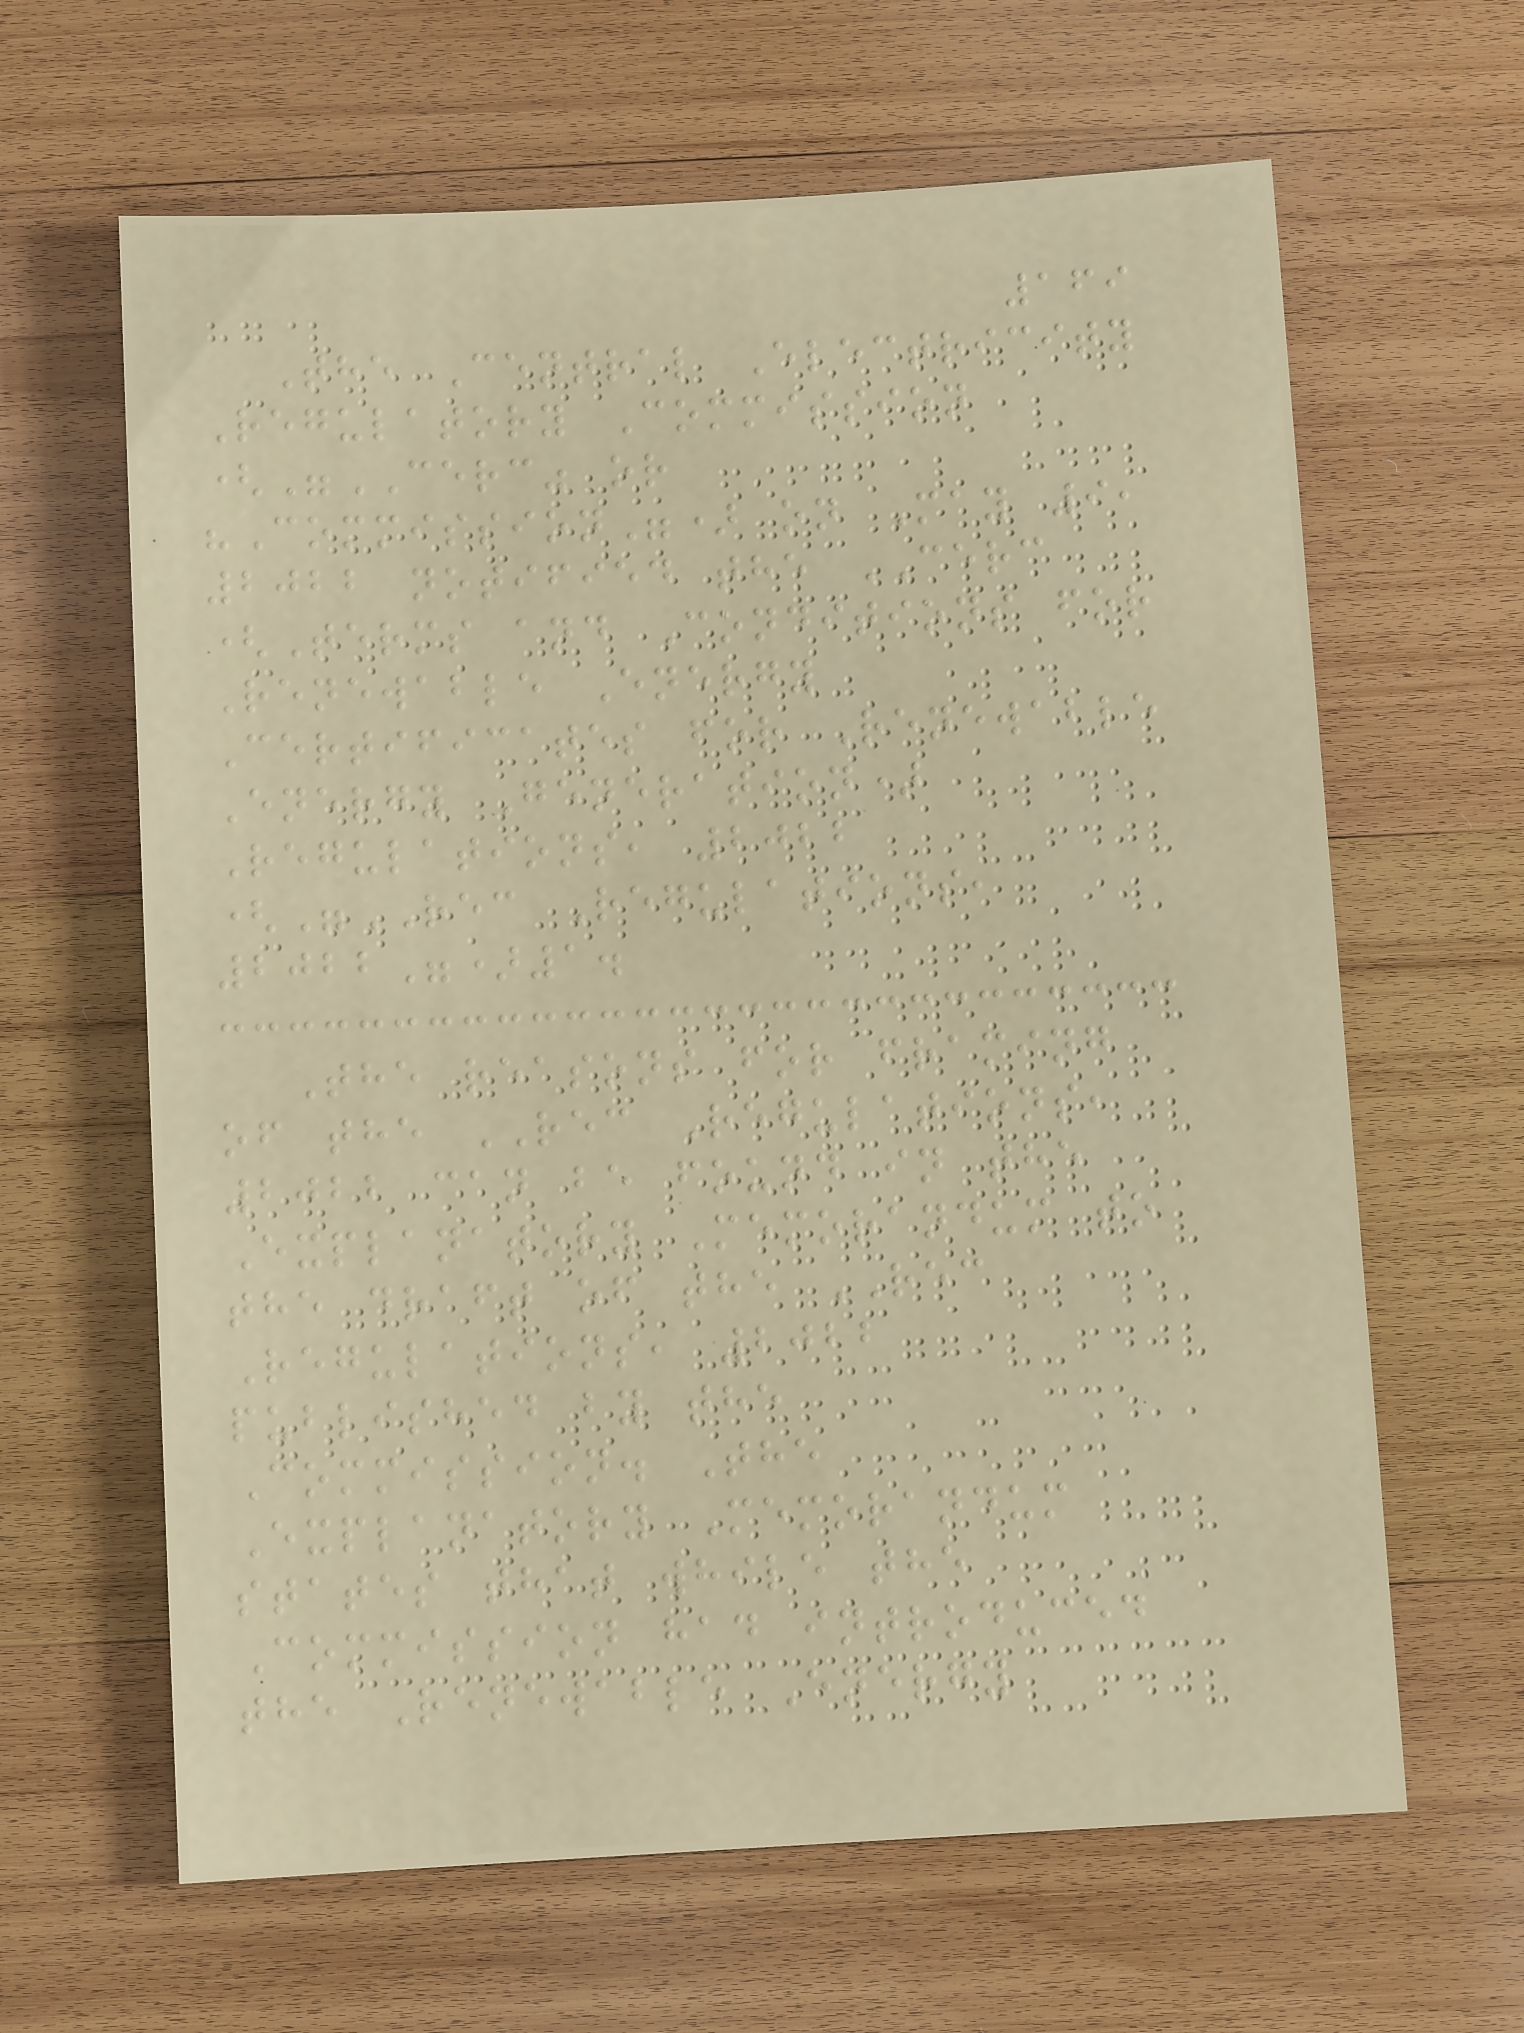169
The Central Electricity
Regulatory Commission
("CERC" or
"Commission") on May 9,
2022 notified the CERC
(Terms and Conditions for
Renewable Energy
Certificates for Renewable
Energy Generation)
Regulations, 2022
("REC Regulations,
2022")1.
The reasons for framing
of the REC Regulations,
2022 can be found in the
Explanatory Memorandum to
the draft of the REC
Regulations, 2022
published by the
Commission. The
Explanatory Memorandum
states that while the
Commission had introduced
the Renewable Energy
